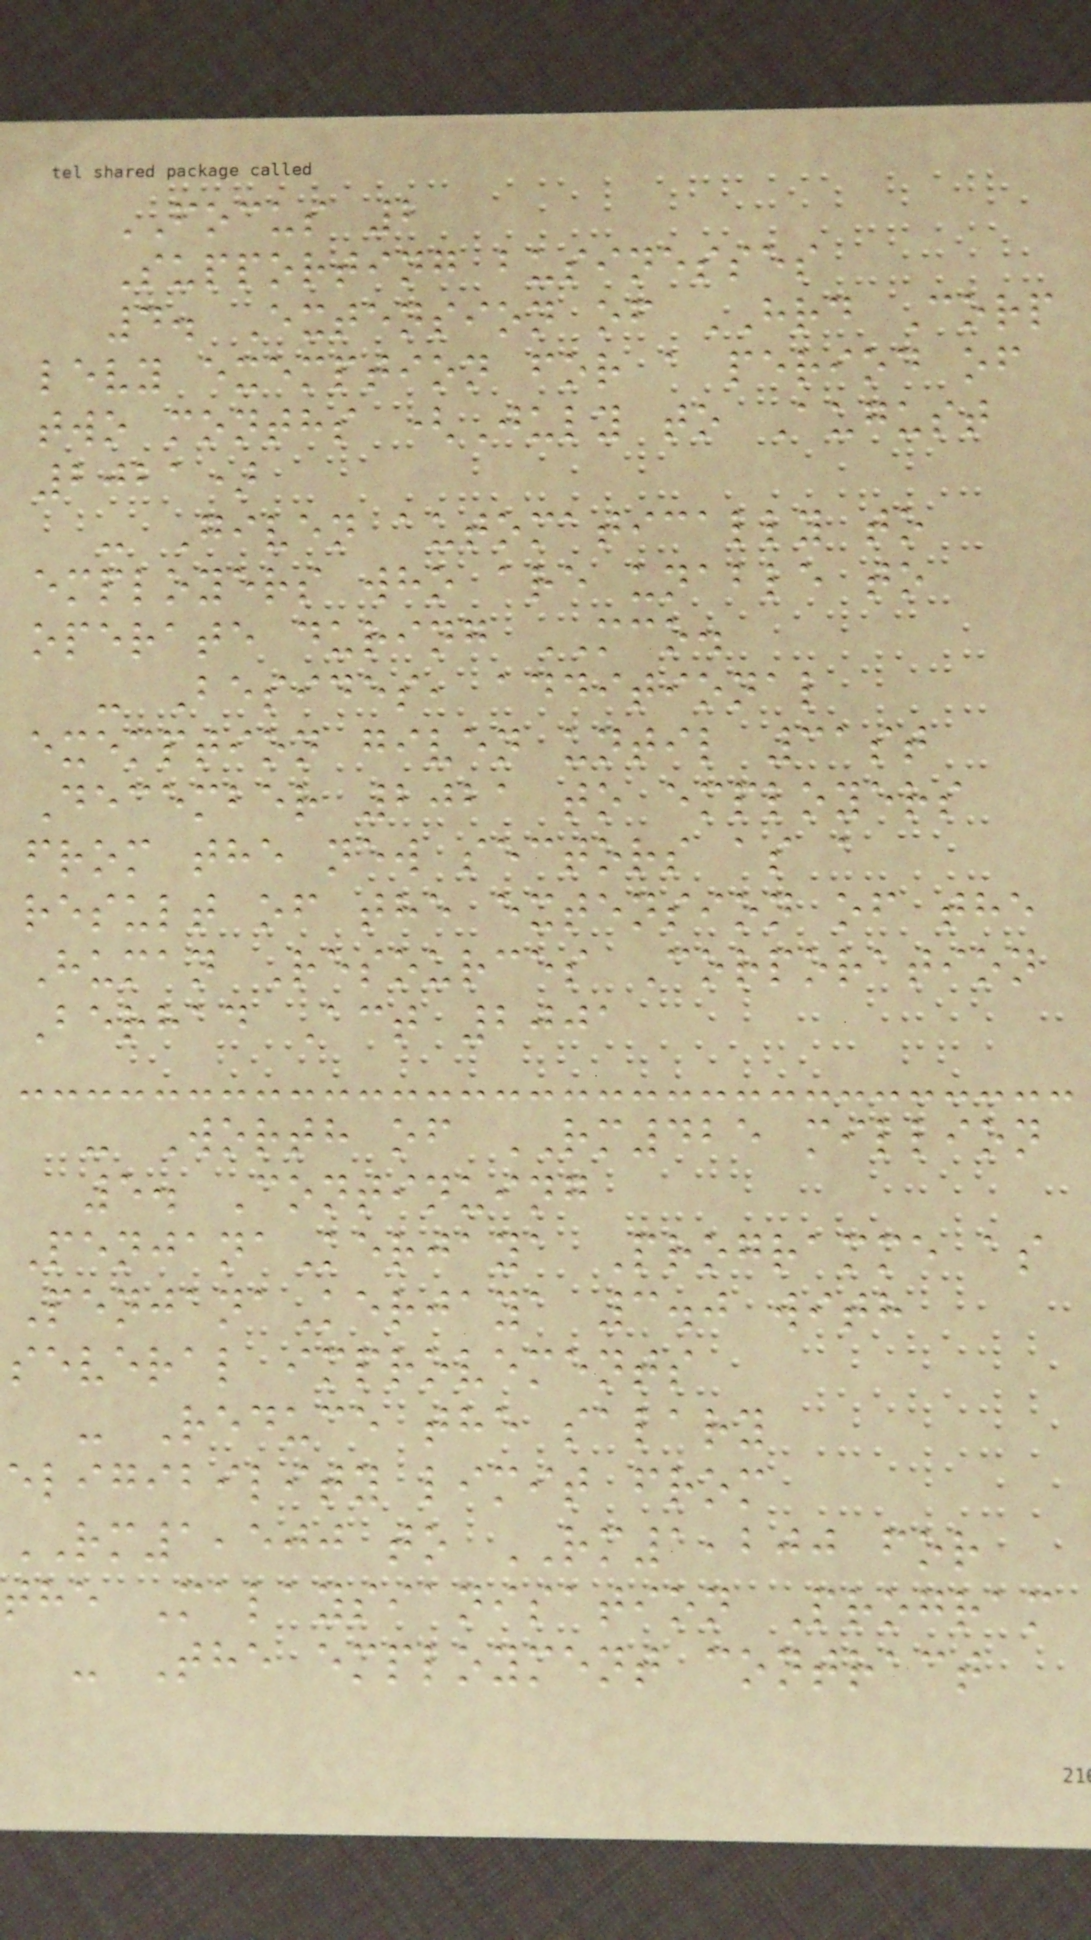FOCUS 2
Supporting businesses
4. Extension of HRD Corp
levy exemption for a period of
two months (July to August
2021)
- Given automatically to
employers who are unable to
operate during MCO.
- Besides, additional
exemption given until 31st
December 2021 to employers
from the new sectors as a
result of the extension of the
Human Resources Corporation
Berhad Act 2001
- Worth of RM425 million
5. Continuing
PenjanaKerjaya Programme as
PenjanaKerjaya 3.0 with
several improvements
- Reduce the salary
eligibility limit from
RM1,500 to RM1,200 for
the Malaysianisation Program
- The employment contract
